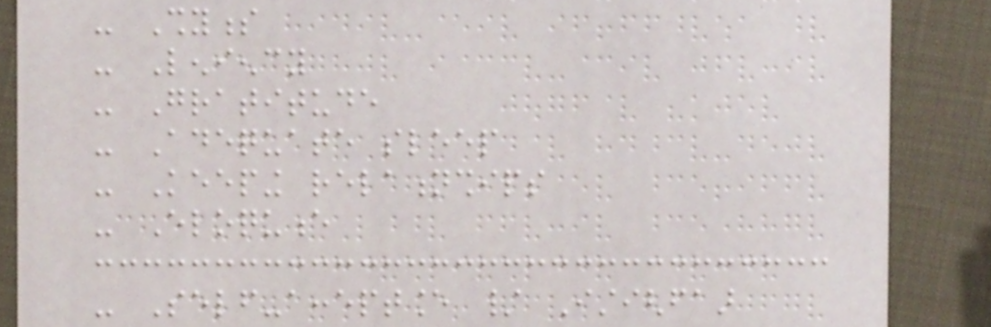- Shyness
- Leniency
- Gratitude
- Adequate sleep
- Keeping relationships
- Eloquence
- Self-acceptance / Istighfaar
